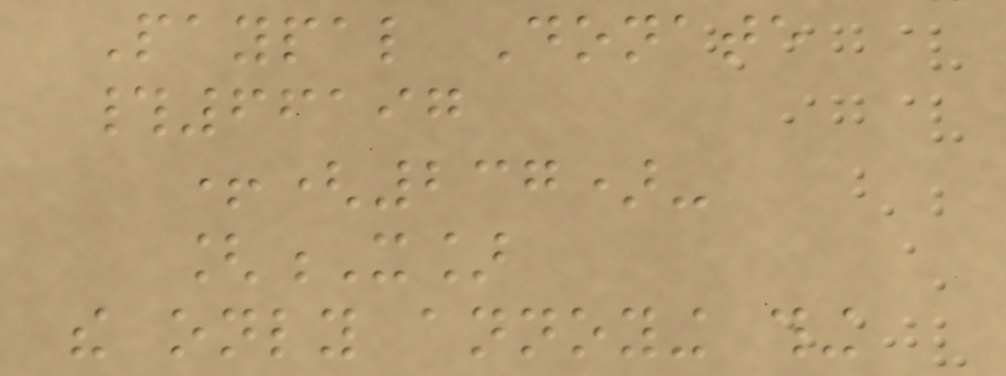Paypal Donate
#66197
+(237)-
[X]
the only annoying thing
